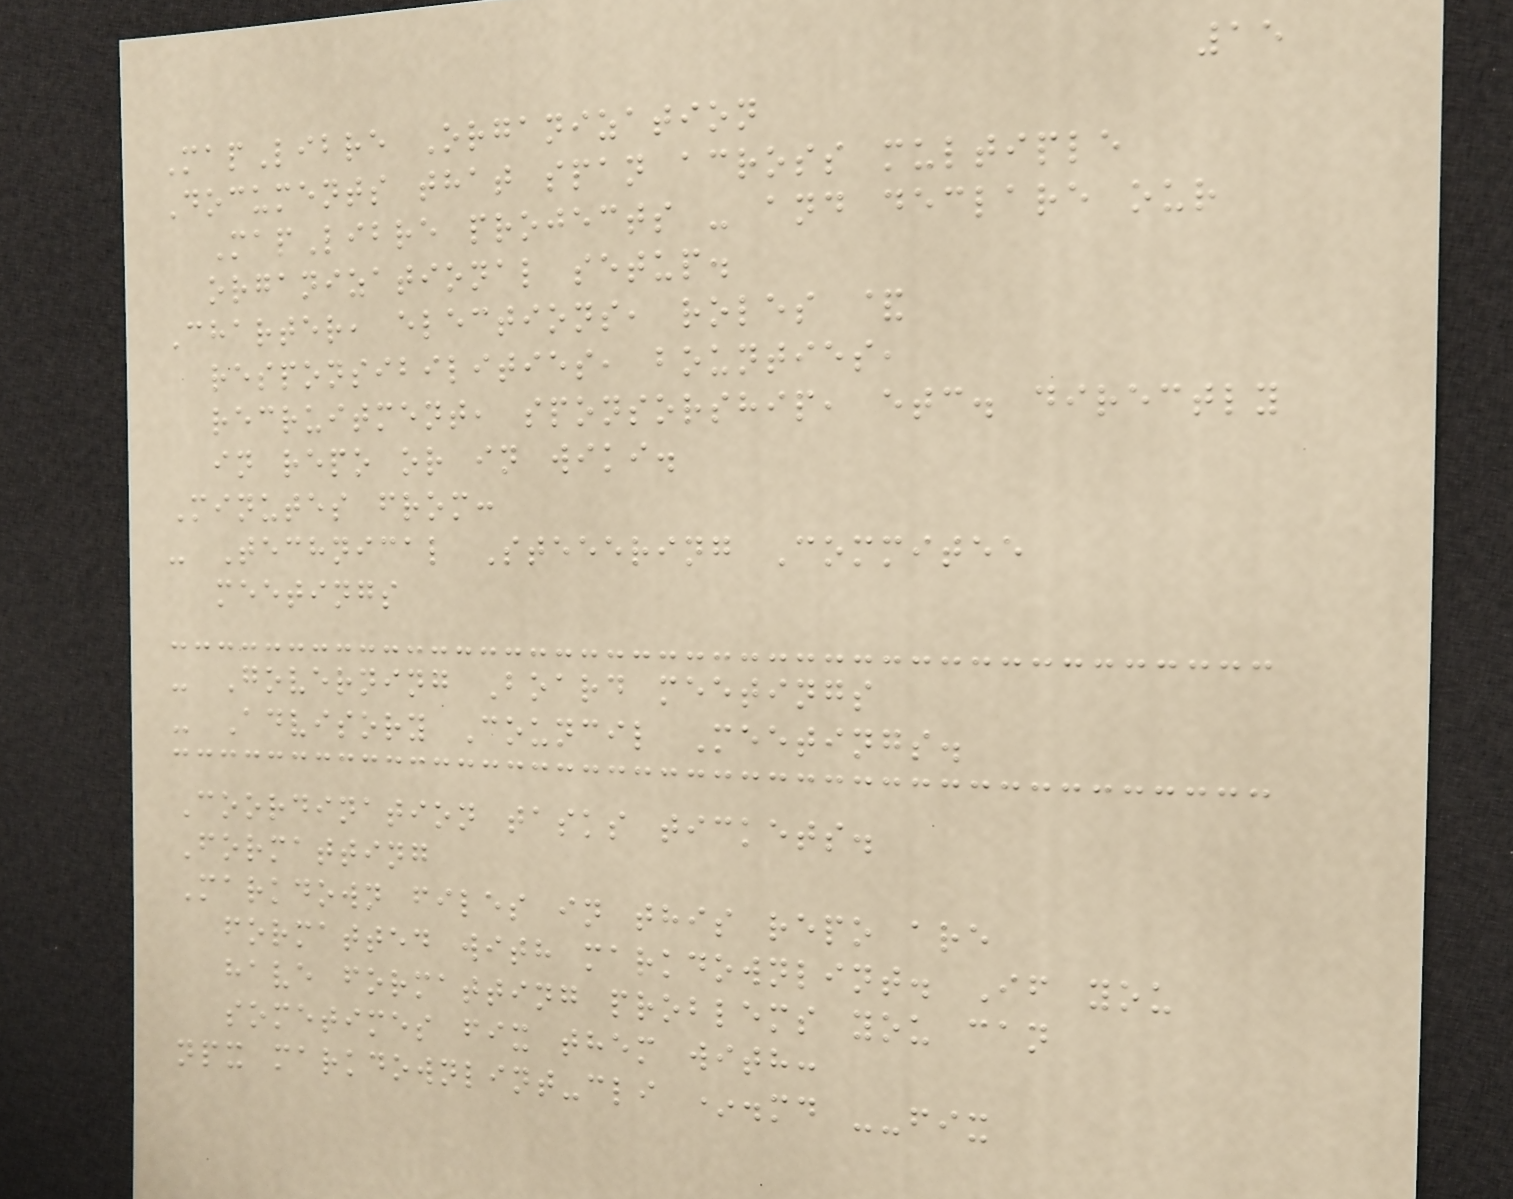15
MapLibre Organization
Documents that span across multiple
MapLibre projects - and declare our
organizational setup.
Charter, elections, roles &
responsibilities, bounties,
recruitment, sponsorship, etc. directly
in repo or in wiki.
Minutes from:
- Technical Steeering Commitee
meetings
- Governing Board meetings
- Advisory Council Meetings.
Coordination tasks tickets.
Formatting
Markdown files in this repo are
formatted with markdownlint. If you
have formatting problems you can
sometimes fix them with:
npx markdownlint-cli *.md --fix
